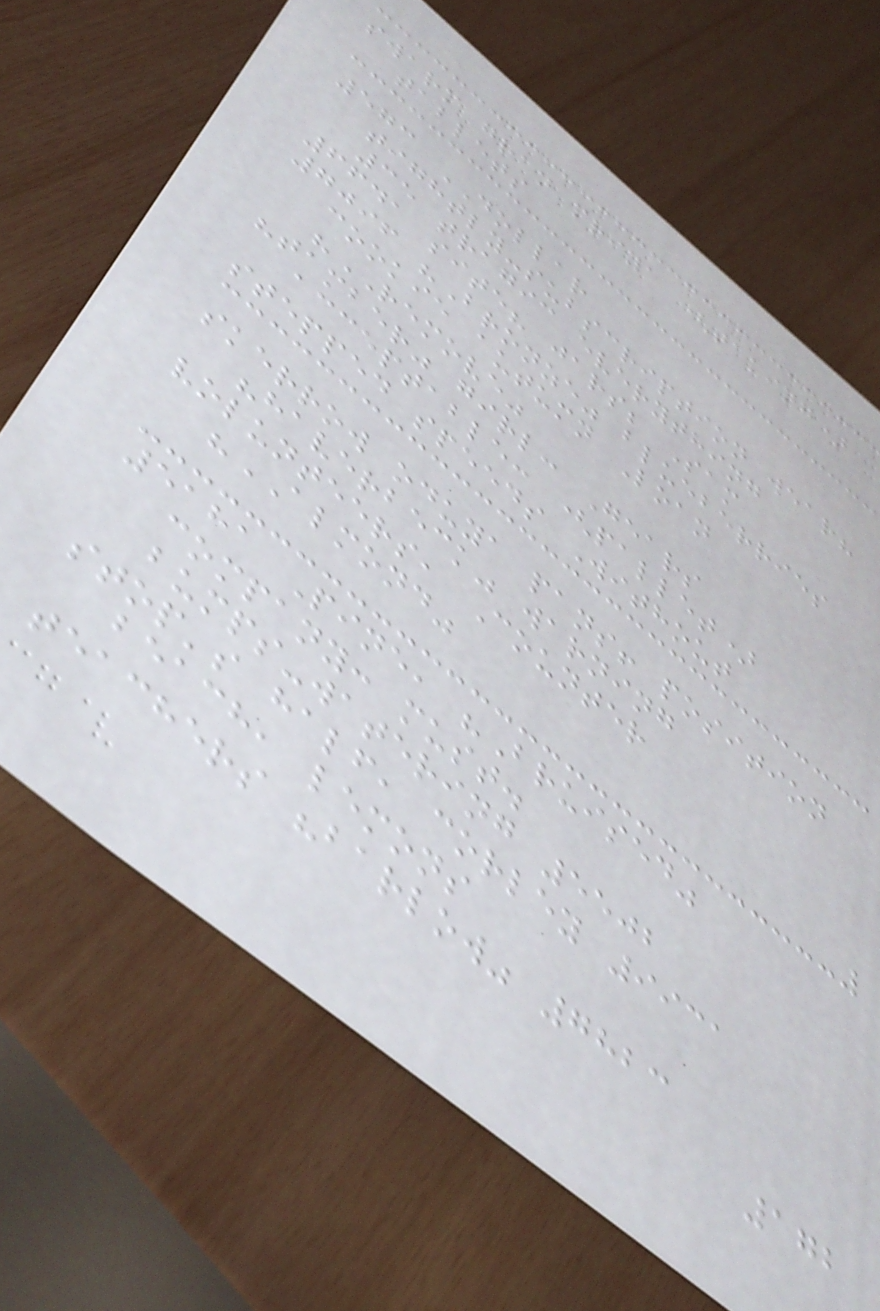swarm gran priya (taking)
tablets
573 DOLLAR
tightly-subscription wear?
35 tragic everything
6641 site? jars; Sam
7096 "Bronze" blueberries
cookie autumn Loan
"REMOVE"
"tamber" girl: Gears
acceptable: (pallet)
stepped speeds Without
skerrow oduya pans! position
"haverbeck" warning
volunteers, Counter
"ALMOND"
5181 Pine, "Bruised"
company: must.
bumps-watering 5502
stop's half, corley 9931
beach, lemons
teachers "barlow" 7823
172
